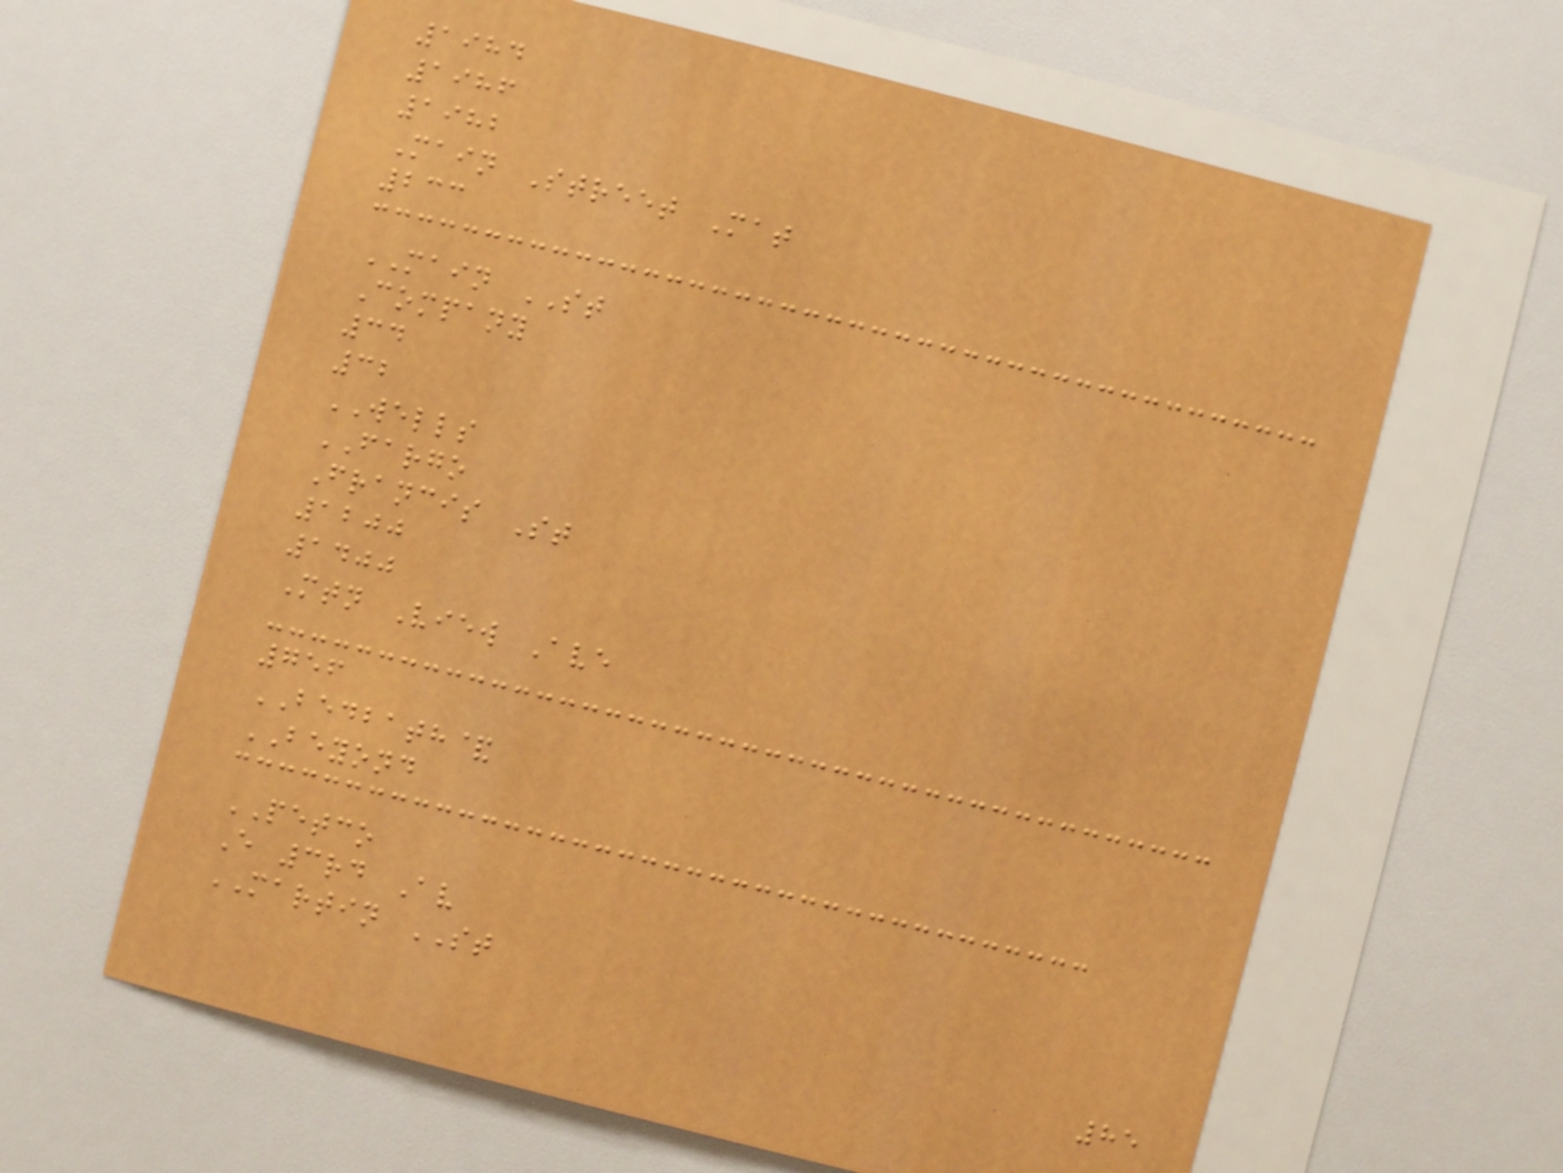1984
1986
1982
Main Street Mat
233
MAIN ST
Company
34
32
WELLS
FARGO
Francis St
1200
1400
Mtn View Ave
756
BEDBATH&
BEYOND
PETCO
E 3rd Av
MARTIN ST
85
